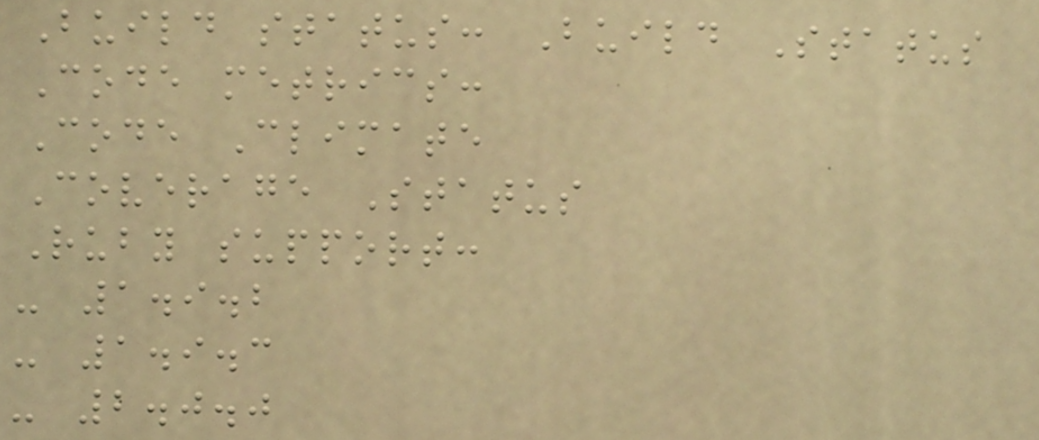Build status: Build Status
Code metrics:
Code Climate
Coverage Status
Ruby support:
- 1.9.2
- 1.9.3
- 2.0.0
